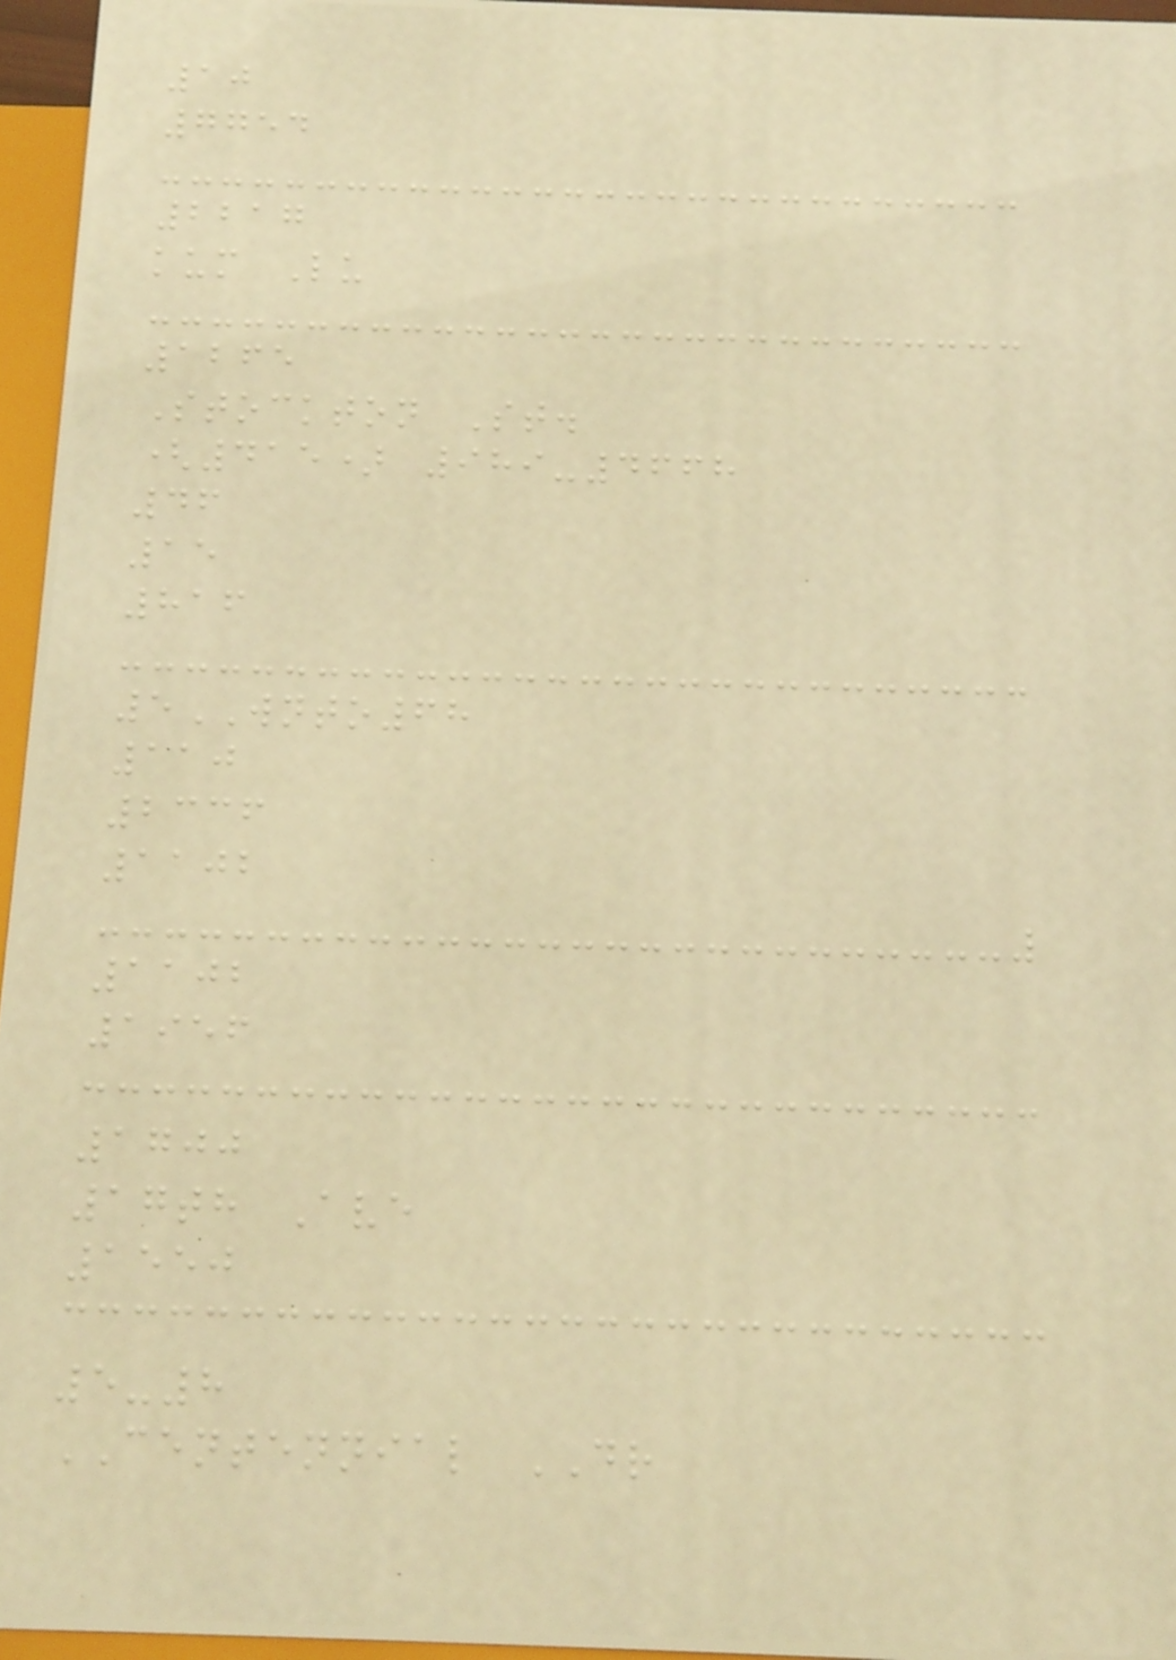10
7754
2217
kum Lu
1265
Stockton St.
(415) 989-4668
46
15
816
5WNTO68
110
2336
1102
1102
1956
1700
17th Ave
1550
5-8
CENTENNIAL DR
